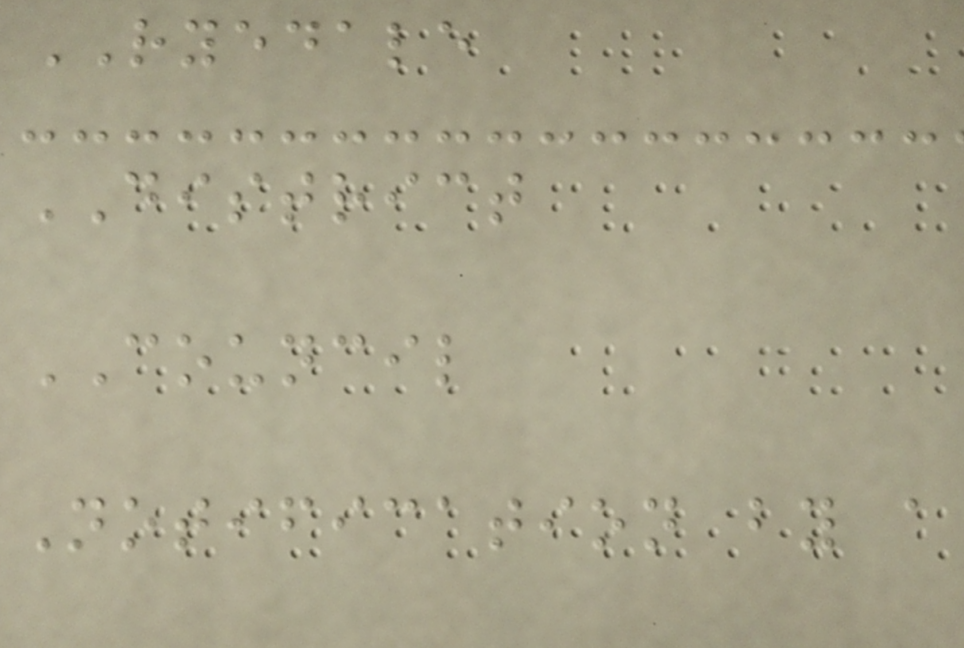RYEDALE
DISTRICT
COUNCIL
Notification by a
